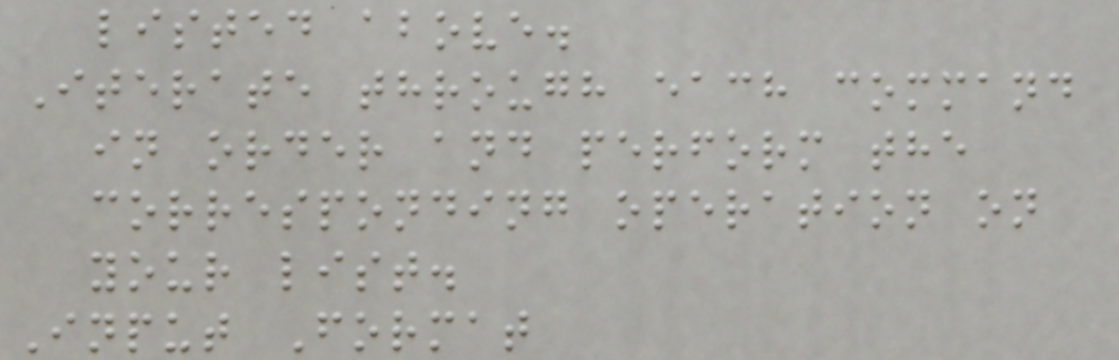listed above.
Iterate through each command
in order and perform the
corresponding operation on
your list.
Input Format
